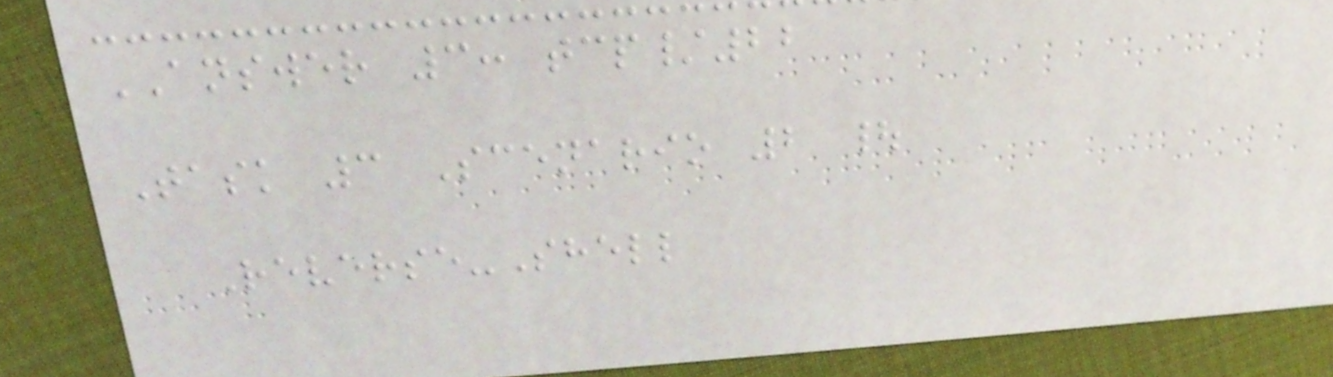ANSWER 3: tcp/22
Task 3 Scenario 2 |
Reverse-Shell
